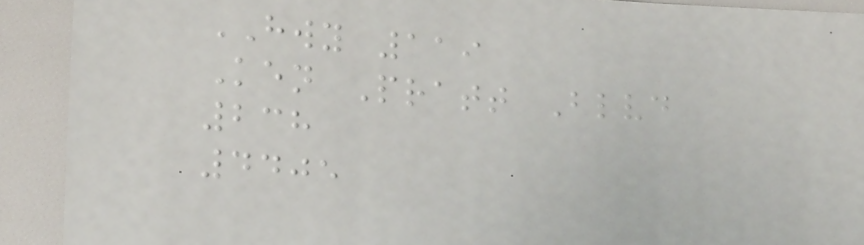HWY 119
Ken Pratt Blvd
238
4405
